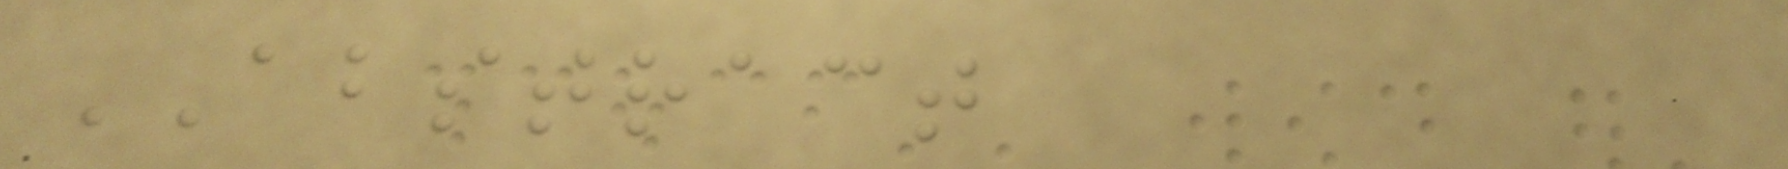ABSTRACT
